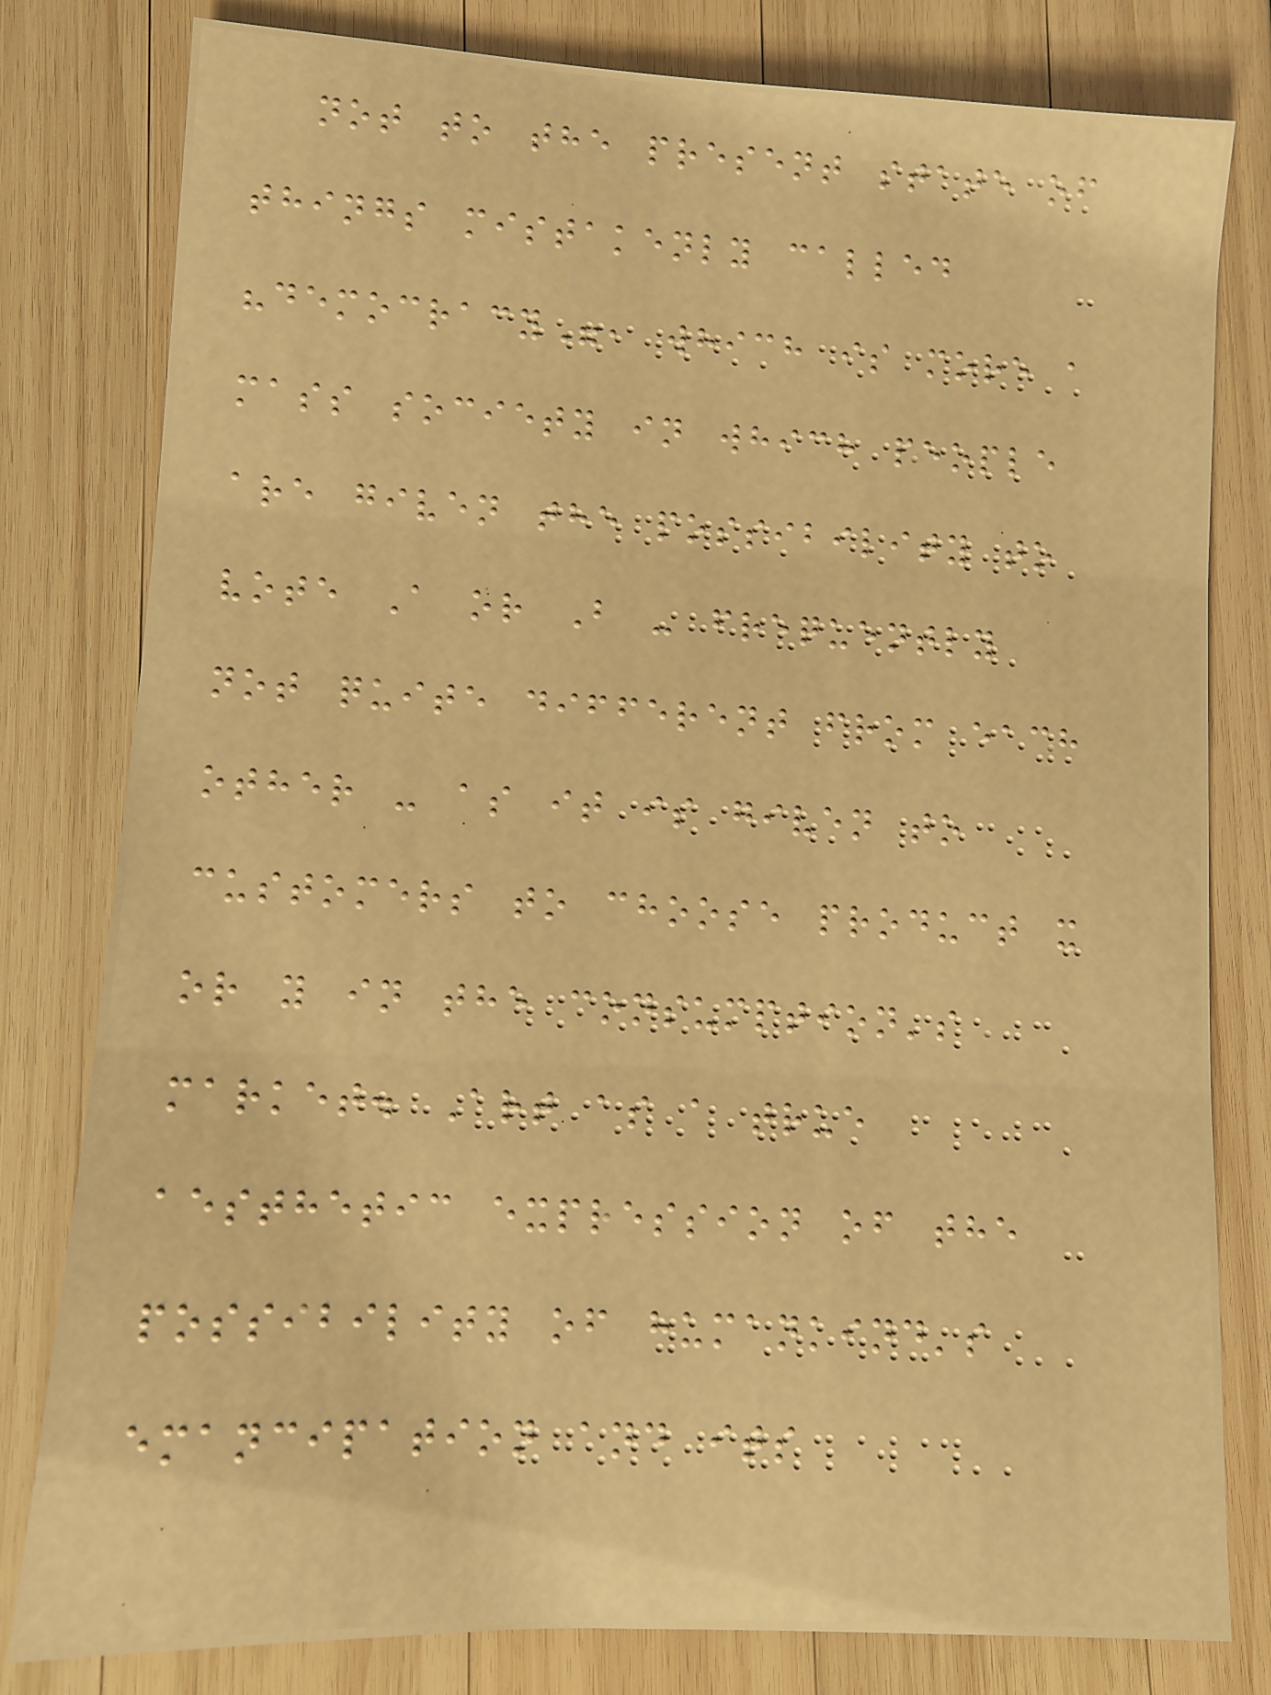not to the present state of
things mistakenly called
"democracy", which is more a
mass society in which people
are given the possibility to
vote A or B - frequently
not quite different from each
other - as it is given to
customers to choose product x
or y in the consumption's
market. Art as a true
aesthetic expression of the
possibility of humankind's
emancipation and its
